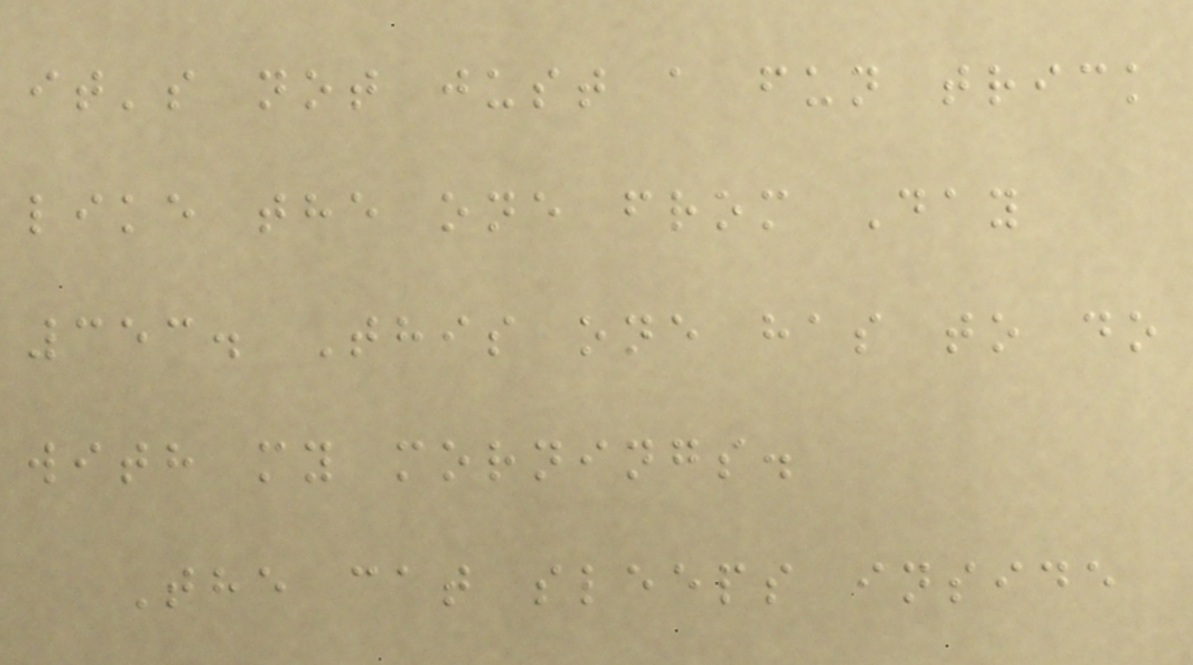it's not just a fun trick
like the one from Day
353. This one has to do
with my mornings.
The cat sleeps inside
